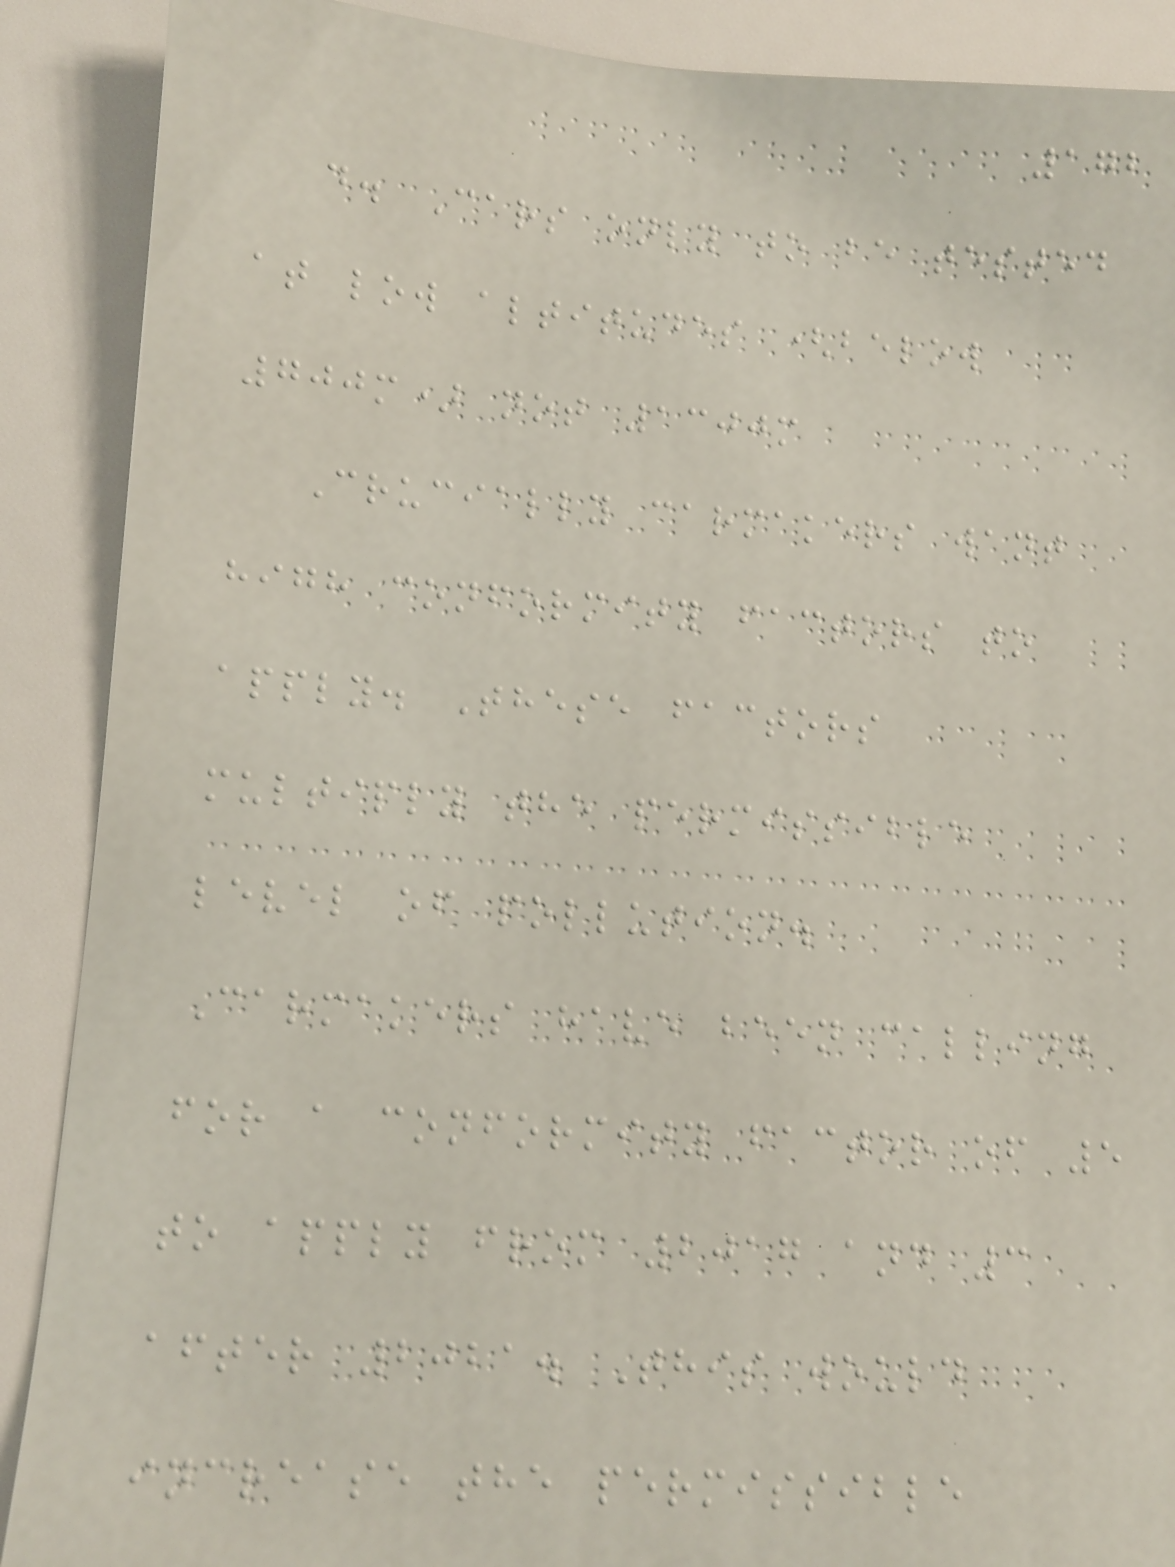172
d. Cars only to be tested
at low altitudes (below
700m) not 1300m
Crucially carmakers want
high conformity factors to
apply. These factors
multiply the permissible
level of pollution.
Carmakers have been calling
for a conformity factor of 5
to apply from 2017 and 3
after 2021. This would
increase the permissible
